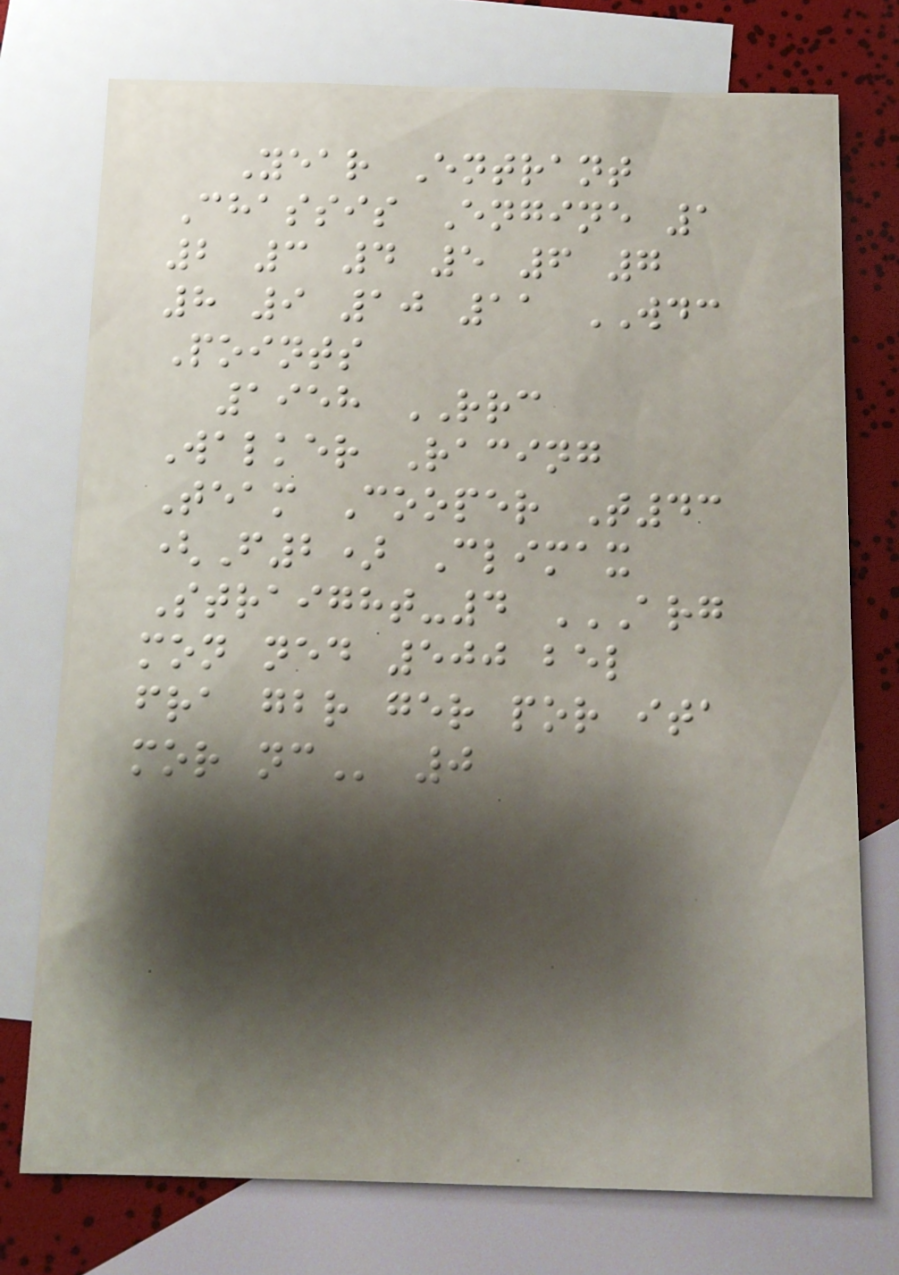Year Entrant
Chassis Engine 1
2 3 4 5 6 7
8 9 10 11 WDC
Points
1958 RRC
Walker Racing
Team Cooper T43
(F2) Climax
Straight-4 ARG
MON NED 500 BEL
FRA GBR GER POR ITA
MOR NC 0
